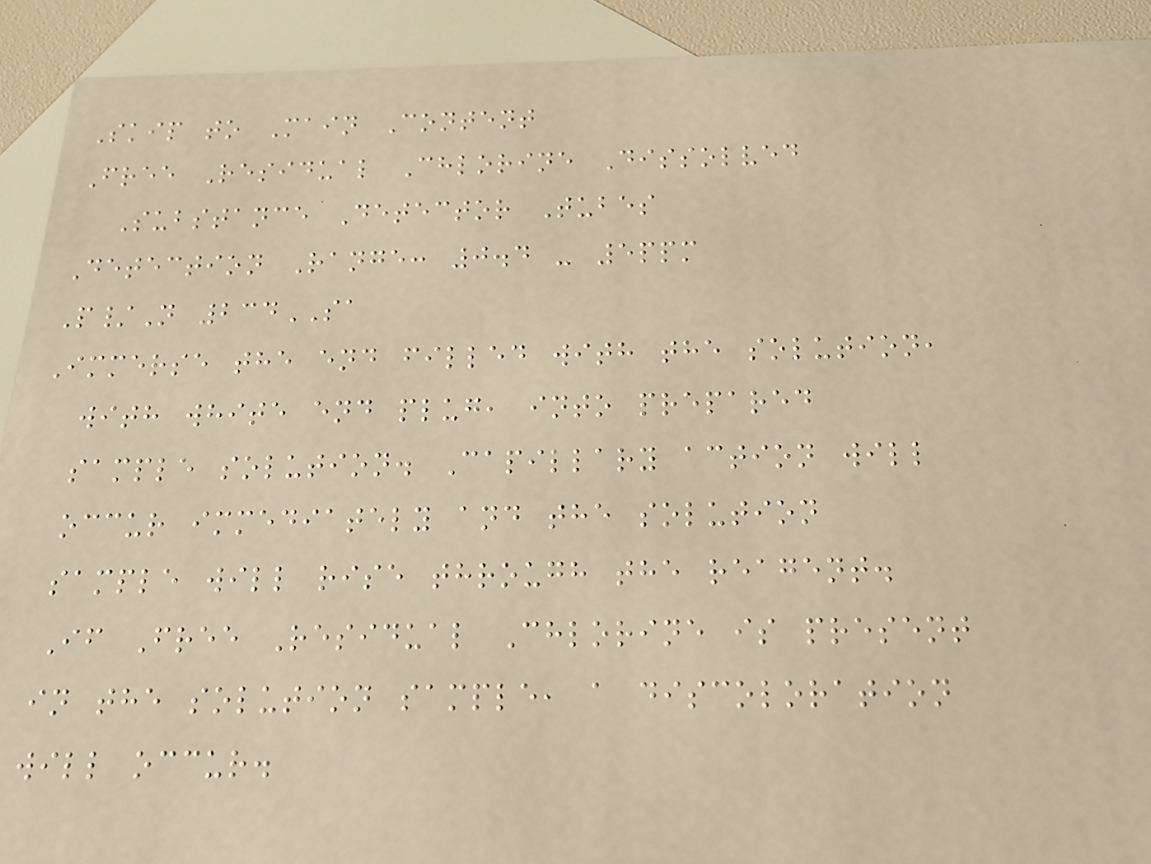Skip to Main Content
Free Residual Chlorine Dissolved
Substance Detector Tubes
Detection Range: 0.4 - 5ppm
P/N 234SA
Immerse the end filled with the solution,
with white end plug, into prepared
sample solution. Capillary action will
occur immediately and the solution
sample will rise through the reagent.
If Free Residual Chlorine is present
in the solution sample, a discoloration
will occur.
